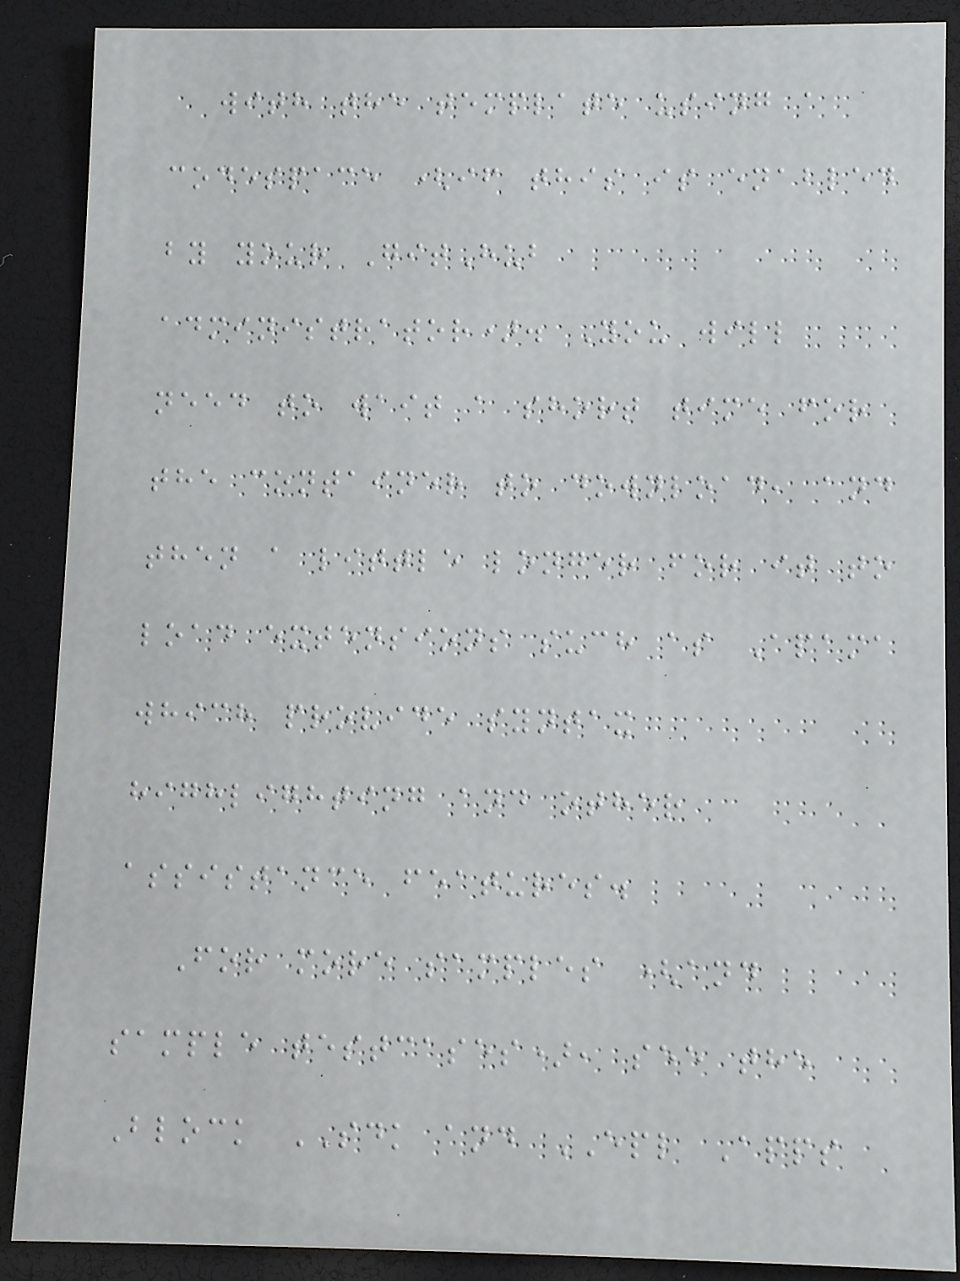with the template using a
codespace (if this is enabled
by your GitHub
administrator). You will
need to wait a short time for
the container to download, and
then a little longer for it to
load extensions such as Apama
which provide syntax
highlighting and other
assistance features.
For more samples (and
sample testcases), see the
Block SDK and EPL Apps
